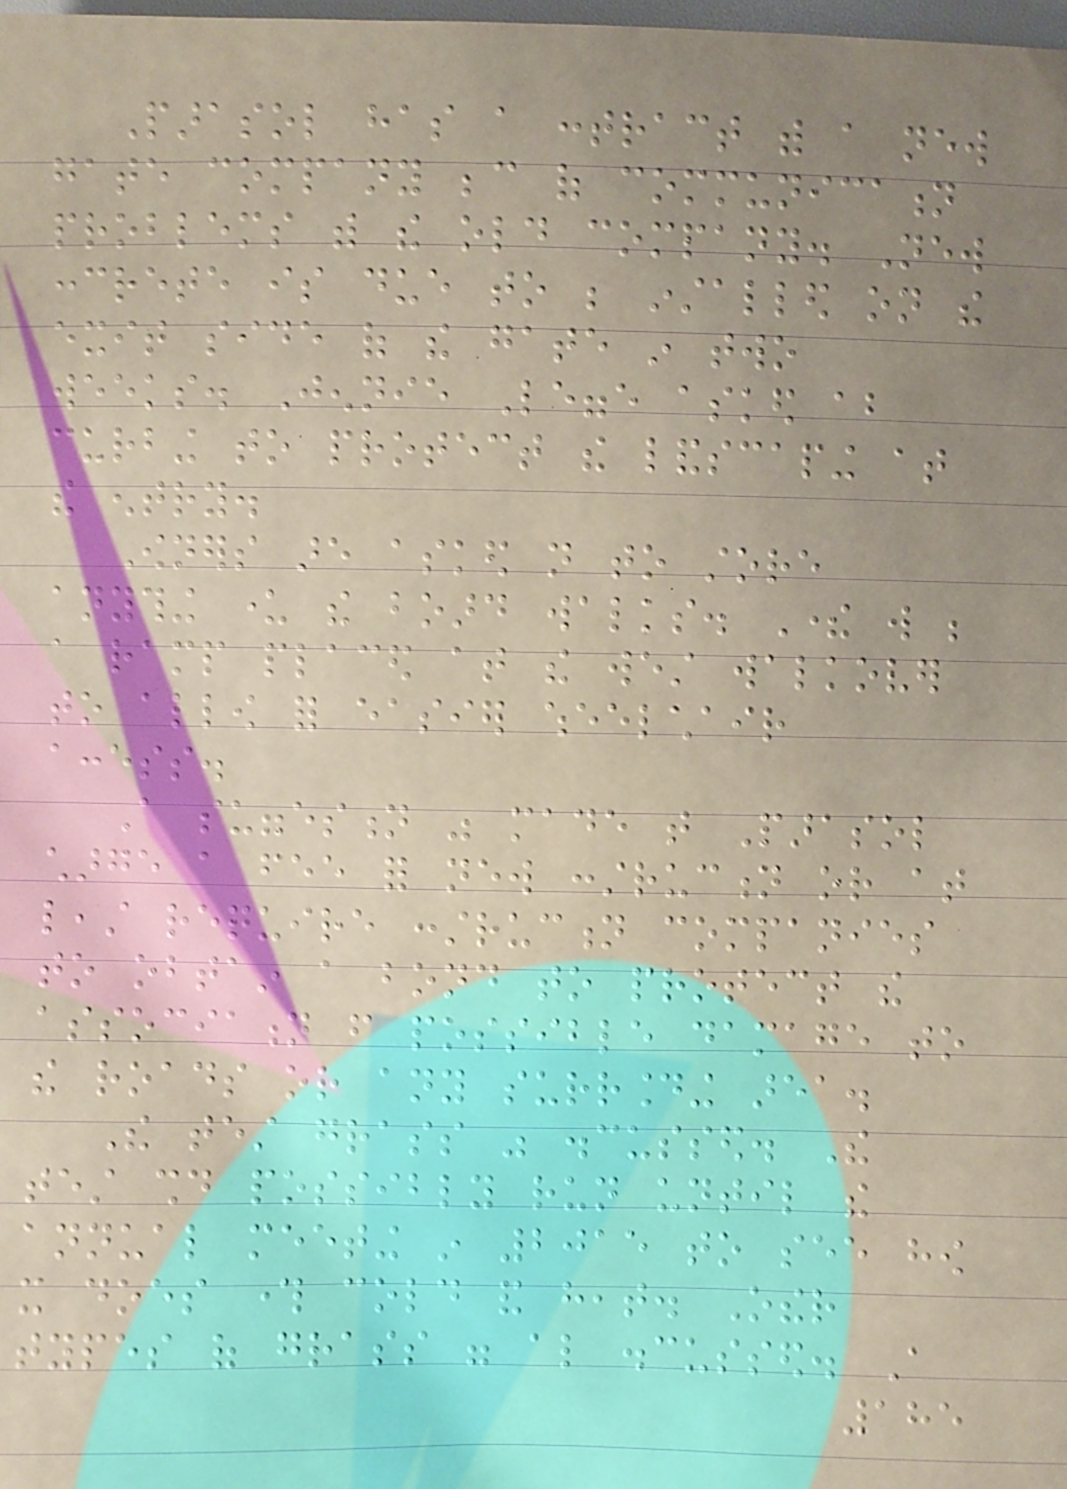Parasol has a contract with a new
gate company because of communication
problems with the old company. New
concrete is due to be installed on the
exit side of the gate in two
weeks. Jennie Legge asked about
curbing to protect the landscaping at
the entry.
Owners are asked not to store
anything under the board walks. There will be
a ramp placed at the west walkover
to allow for easier wheelchair
access.
A suggestion was made that Parasol
charge a fee for new construction or at
least require construction companies
to obtain a bond to protect the
association from possible damage to
the roads or any surrounding area.
The test grass was discussed. The
test should possibly run until the
annual meeting in 2015 to see how
it does through cold and heat. Other
types of grass were also discussed. A
185
